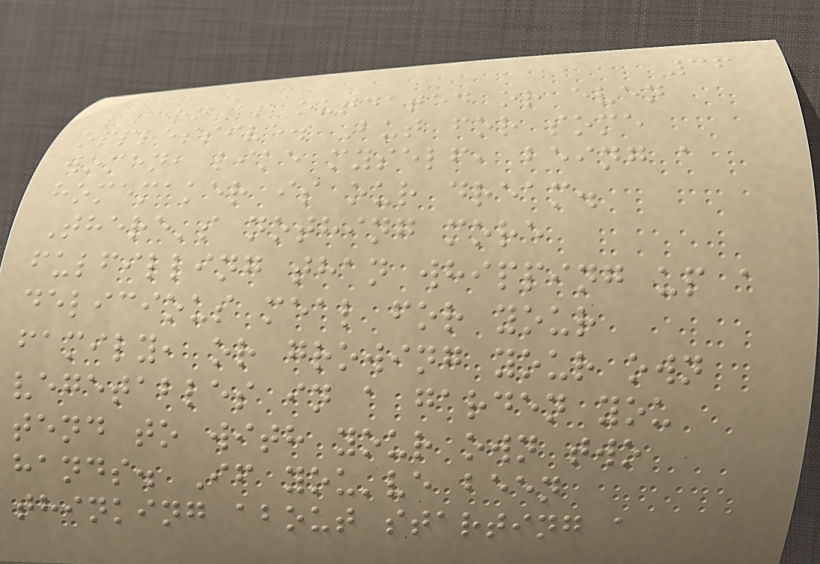36
seen as outdated or even
oppressive. But for some
women, like myself, being a
homemaker is our dream.
There's nothing more
fulfilling than whipping up a
delicious meal for your
family, or growing your own
vegetables in a garden you
tend to with your own two
hands. If you've been
thinking about starting a
